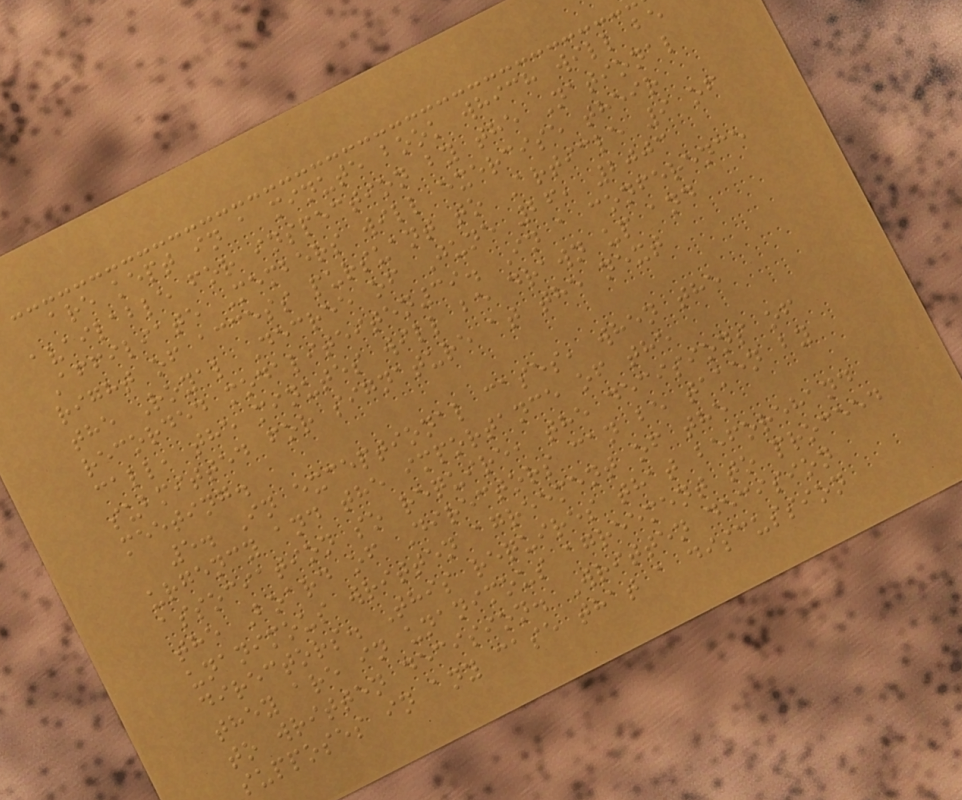are kept in a minute book which will be
available for inspection by the National
Affiliate Members will exercise their
right of access pursuant to Article 9 of
the Royal Decree of June 26, 2003
recorded modaliteiten39. In a conference
call, the minutes will be drawn up and
submitted for signature at the next
meeting.
5. In exceptional cases, when the
urgency and the importance of the
association so require, the decisions of
the Board of Directors can be taken by
unanimous written agreement of the
directors. This requires that beforehand
they are in unanimous agreement to proceed
to written decision. Written decision
supposes in any case that a discussion
